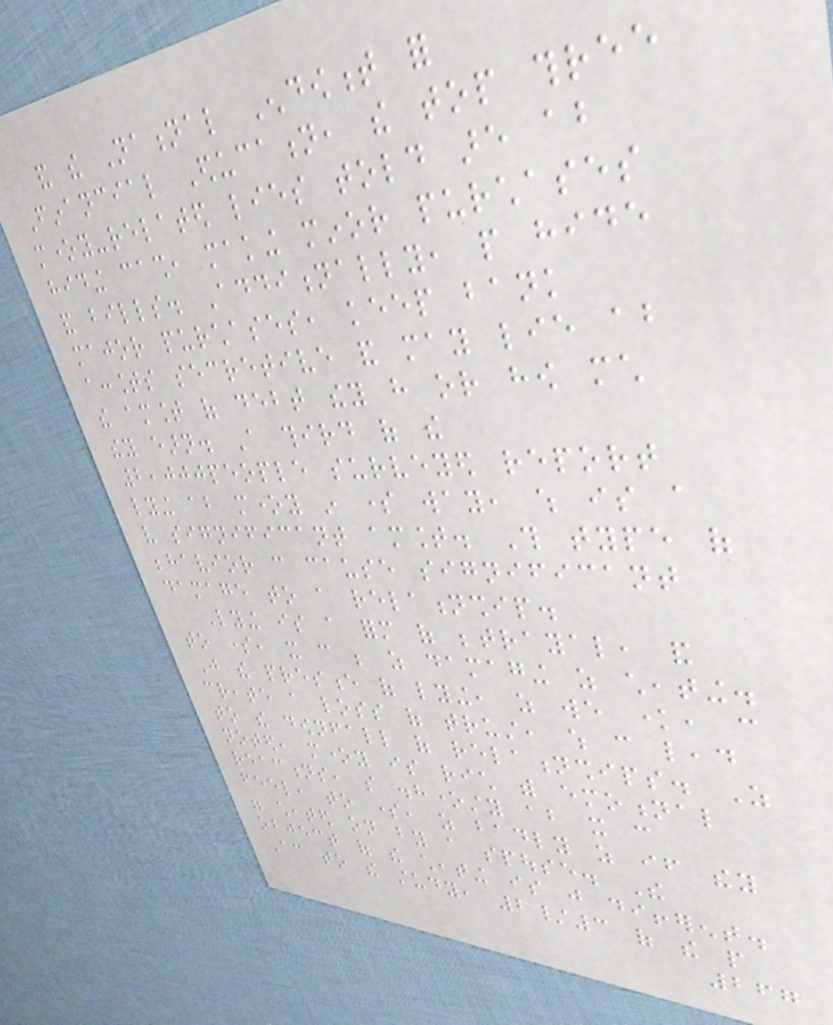and the National Endowment for
Financial Education, the top three
money-related lies told are about
hiding cash, making minor purchases
and bills. Additionally, people hide
major purchases, keep bank
accounts secretive and may lie about
the amount of debt they have or how much
they earn. A third of the
2,000people surveyed report
lying about money in some way, which is a
very significant amount. This type of
behavior can cause significant
damage to a relationship.
Lying is a form of betrayal, and
to some, it can be as damaging as cheating.
Just the presence of lying, as we know, can
create a loss of trust, which can lead
to the downfall of relationships. As
noted, money is rich with emotional
reactions, so dishonesty about it can
feel, to some, as badly as if they
were cheated on by a spouse. The
object of the cheating is just different.
According to the study, 2/3 of the people
267
